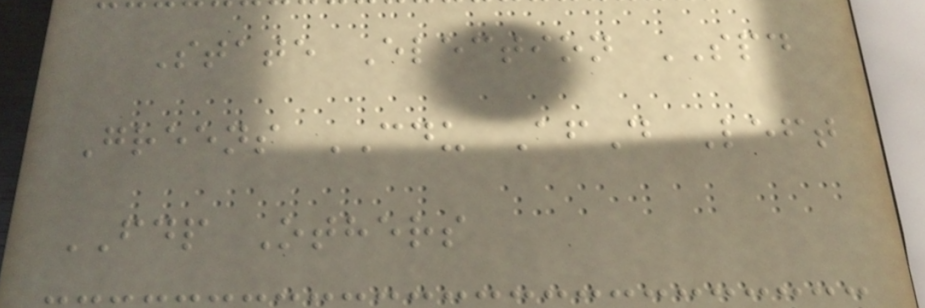State Election SPD
Greens CDU AfD Left
FDP Others
